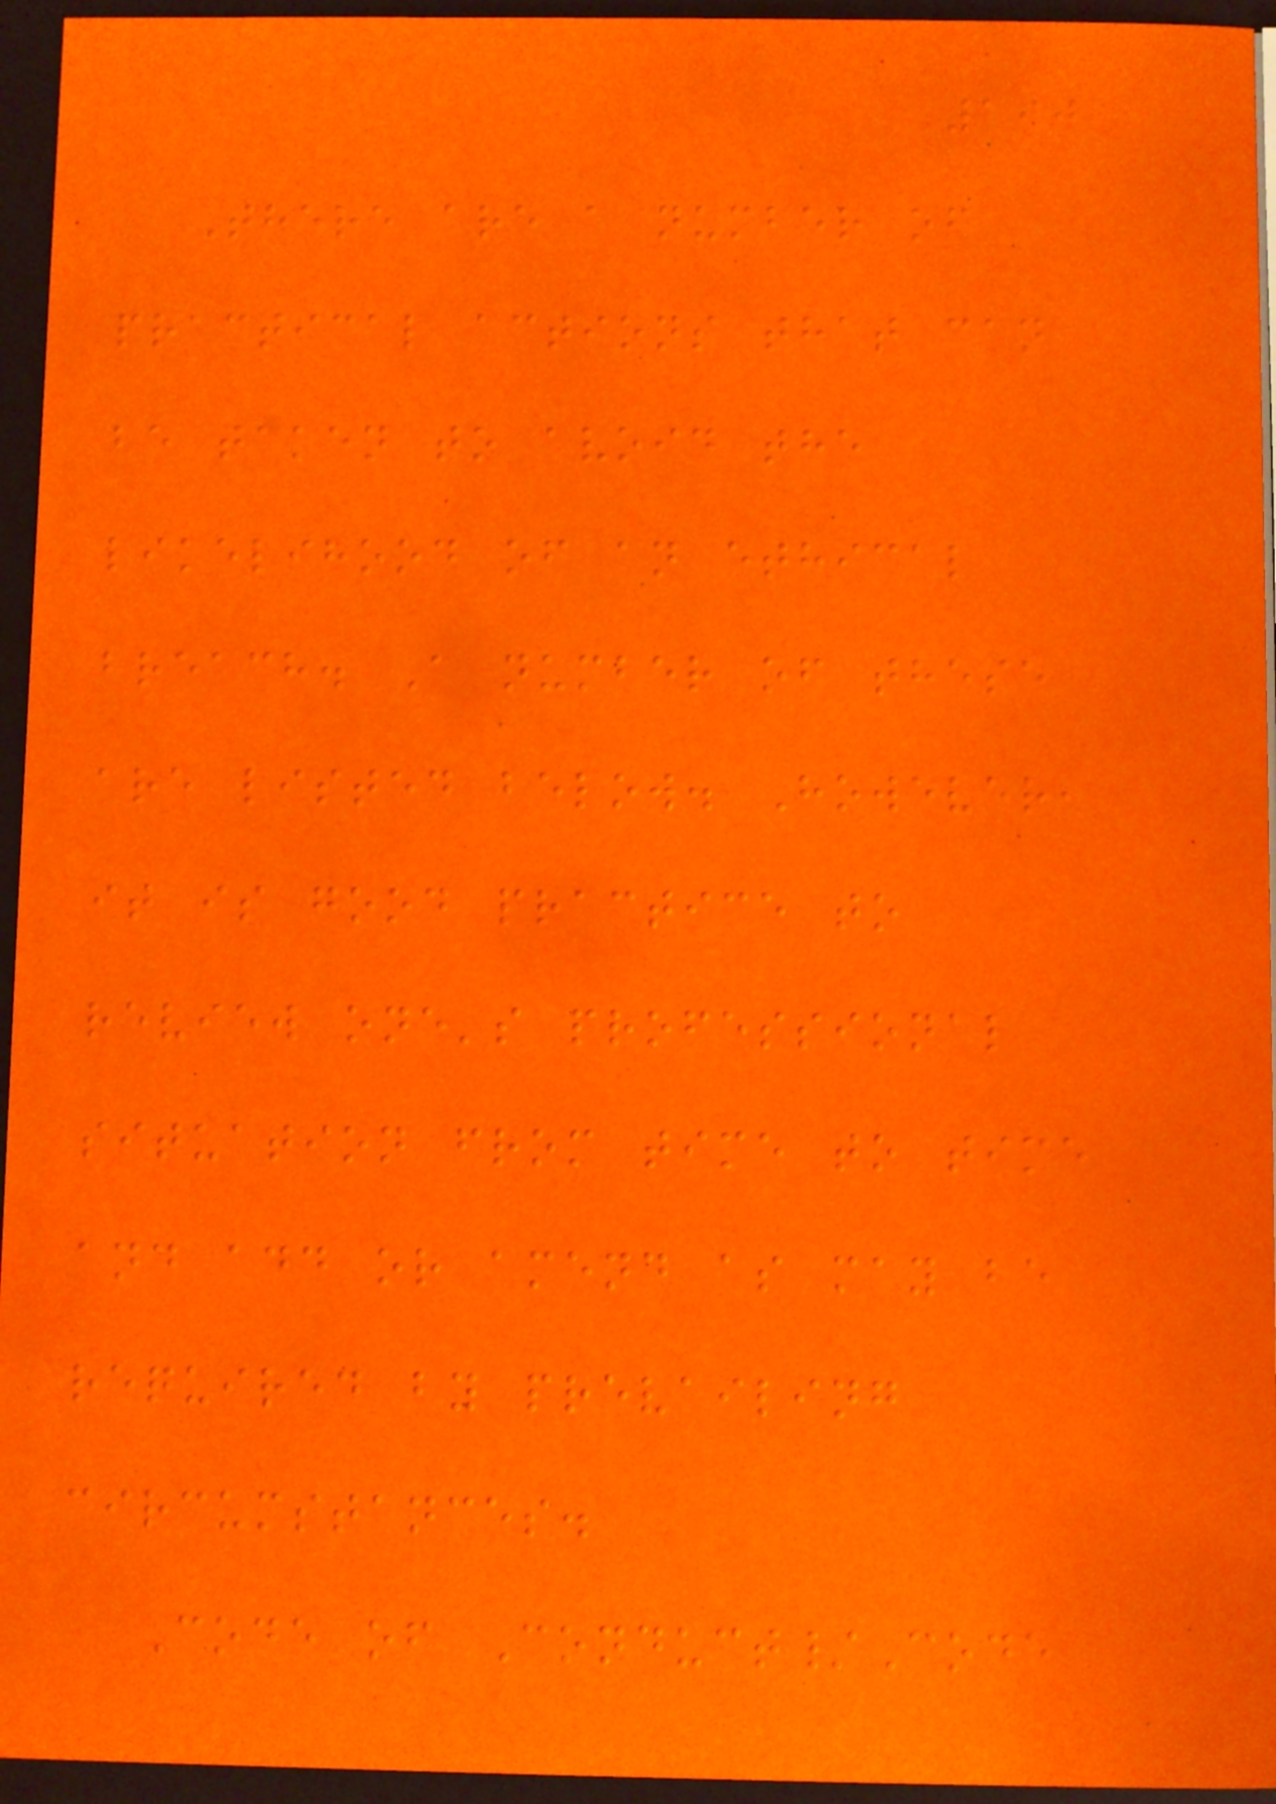190
There are a number of
practical actions that can
be taken to avoid the
likelihood of an ethical
breach. A number of these
are listed below. However,
it is good practice to
review one's professional
situation from time to time
and add or amend as may be
required by prevailing
circumstances.
Code of Conduct/Code
